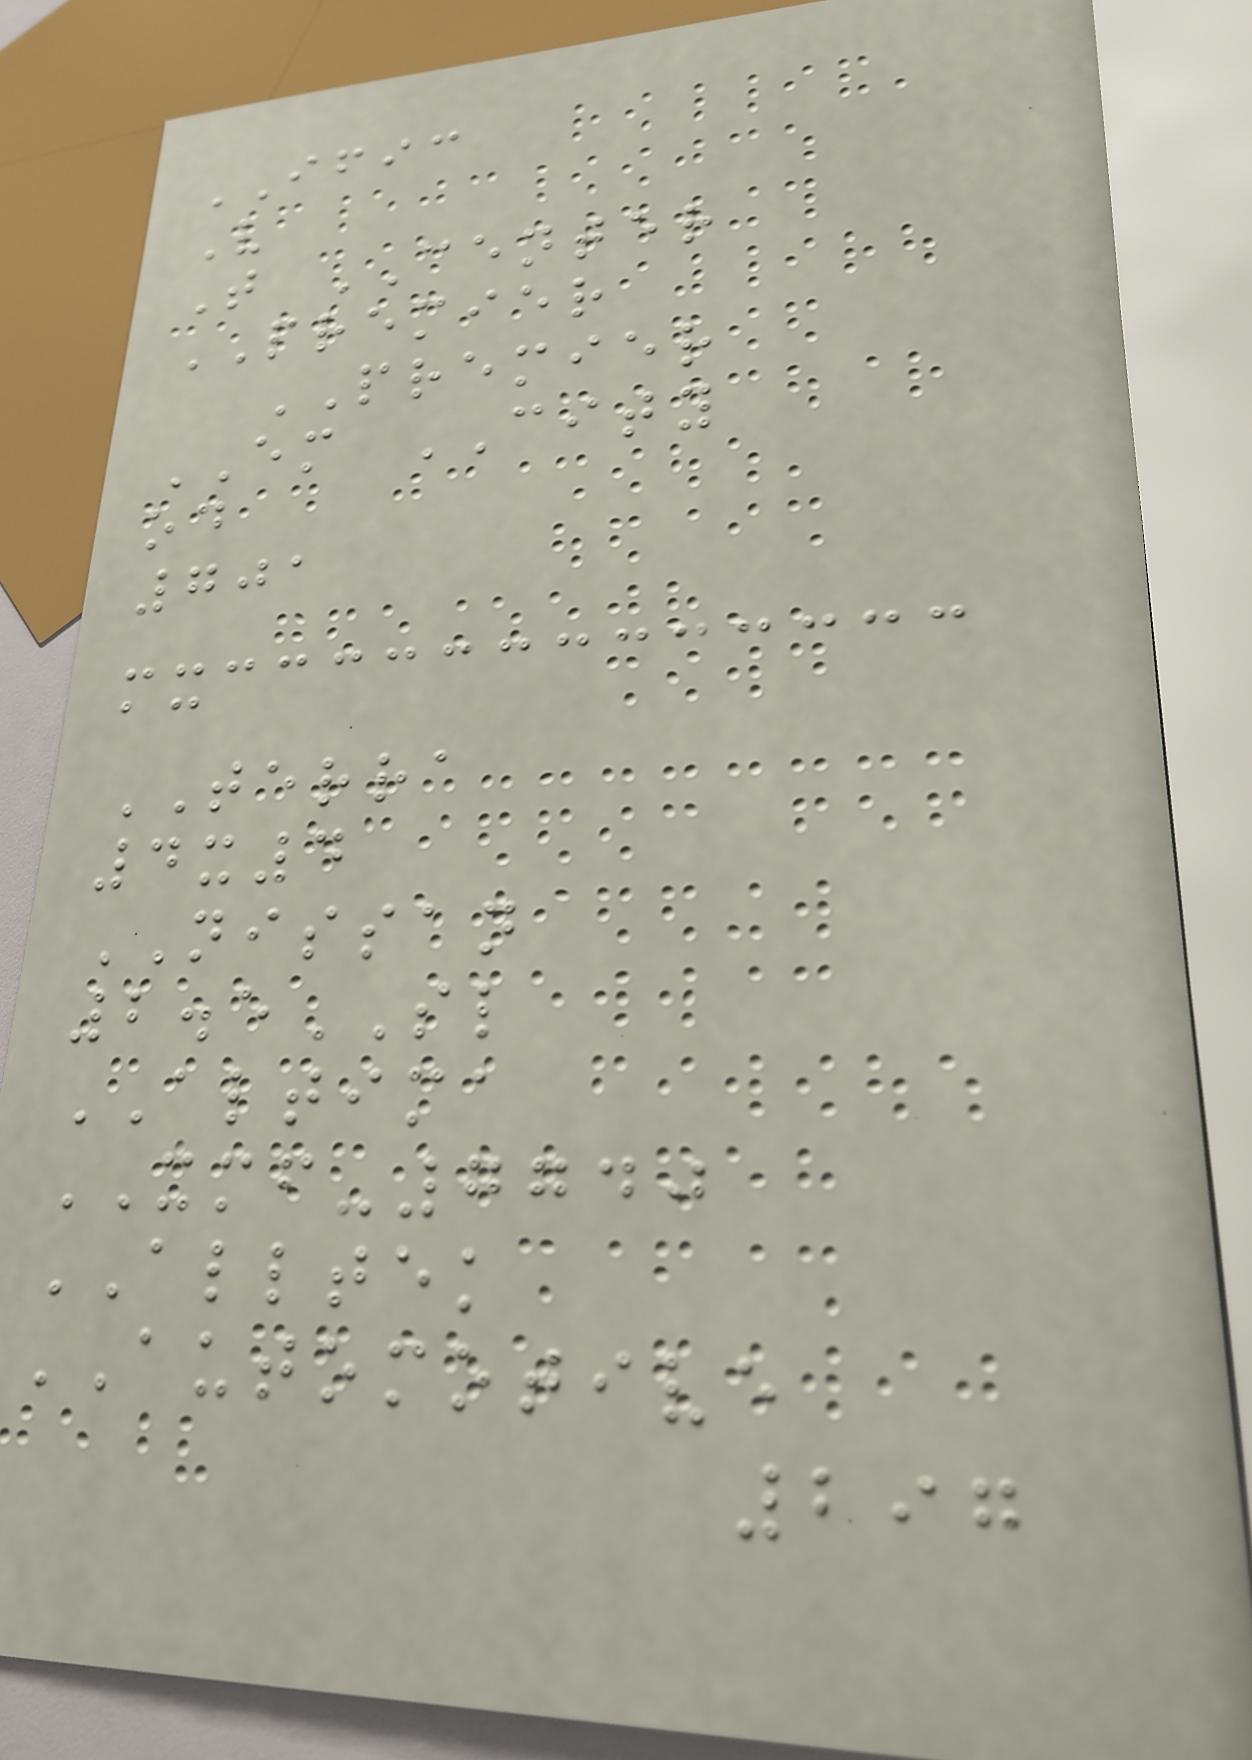IFIC
V
T CENTER
PREMIER
PREMIER
EM CITY
od
701
ac
TERRA
4x4
NISSAN
2.5SL
ALTIMA
XMF-7740
ALLTEK
AUTOMOTIVE
297
